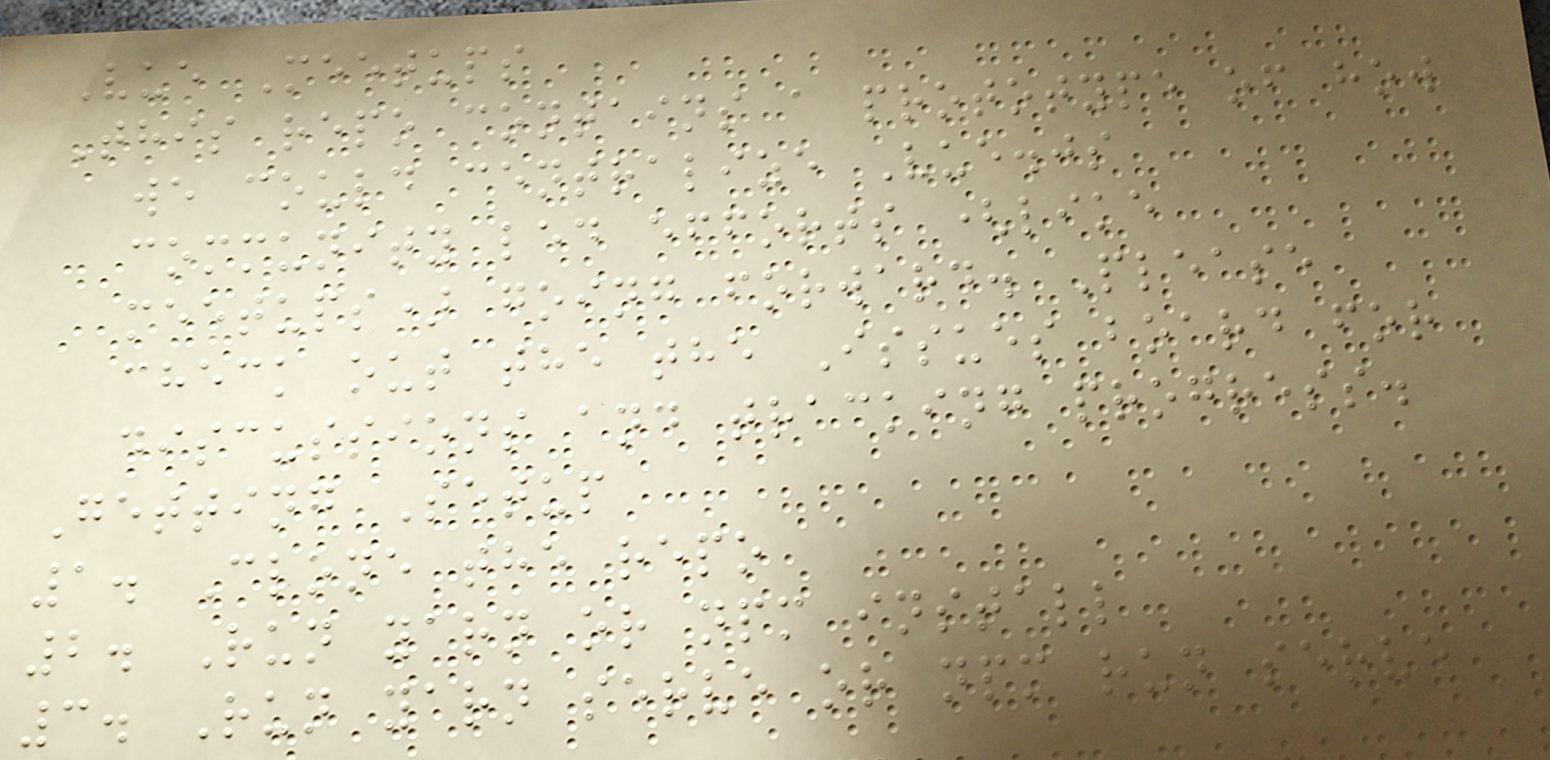Vue Meetups
This repo contains a prototype of how
we could centralize Vue.js
community led efforts (like
meetups) going forward. Please
check out the the Issues board for
discussions and tracking progress.
Getting Setup
1. Clone the repo
2. Run yarn or npm install
3. Run yarn serve or npm run serve
